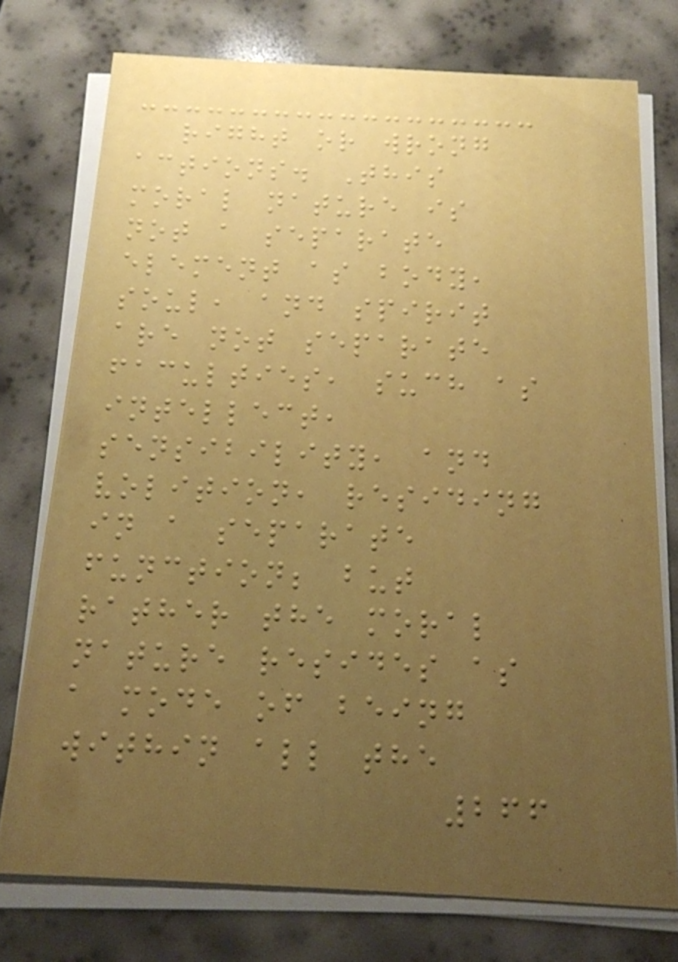right or wrong
actions. This
moral nature is
not a separate
element as body,
soul, and spirit
are not separate
faculties, such as
intellect,
sensibility, and
volition, residing
in a separate
function; but
rather the moral
nature resides as
a mode of being
within all the
266
